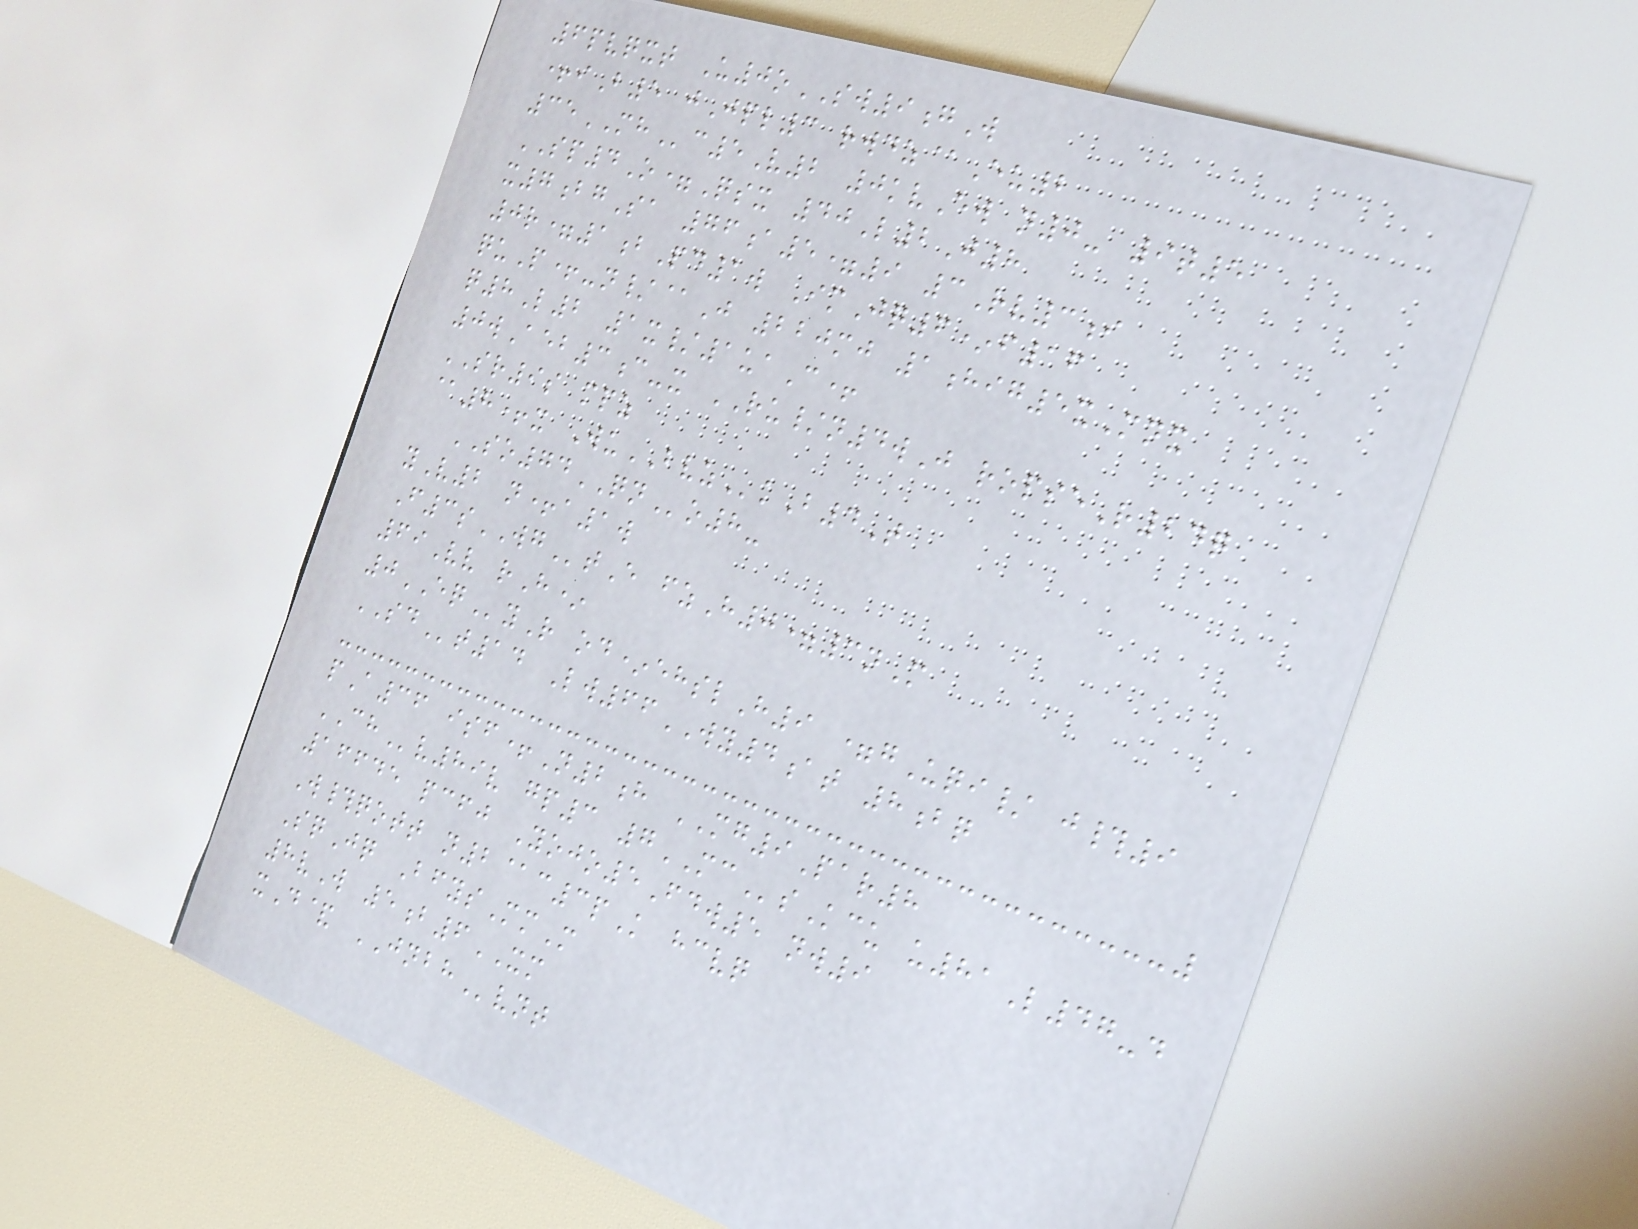6pvqxt U0oSW9gW
+iB5 jJpl3 rwdz@Eu2
35MHc5V2 0kvEw n0- 9t5
SP4O=Qsx 40L2J8
x7bgSa 76a5=9 3Rv3i
0r=1bPd1w ImJq6*f16
quP+-n/@J 220mj 1hig5xMnx
q8L2 1x/1uaC+
0wAeb3c-x RU/n4wJ ropseR24q
SR9s mpz
@8+x WuBVZkB4T
SO74QNo8-
yV2 n+a1w
F3sWGtE fzH0=3nM
69Vv rH*
0EQyR od*ehslH9 =gUqi/ j#9
SDt14 Lw66WY4at 8bq
pA36 isf+N2h MG9Par8
CHv89v gp3 7MCsKcu u81L47-d
16645 pcfj Yojo5Fdw5 nw9
W#qott n2@c3pK hcvq
SqJq BfysMmM
8vW 5b6XM
xD& JNBHvnt
